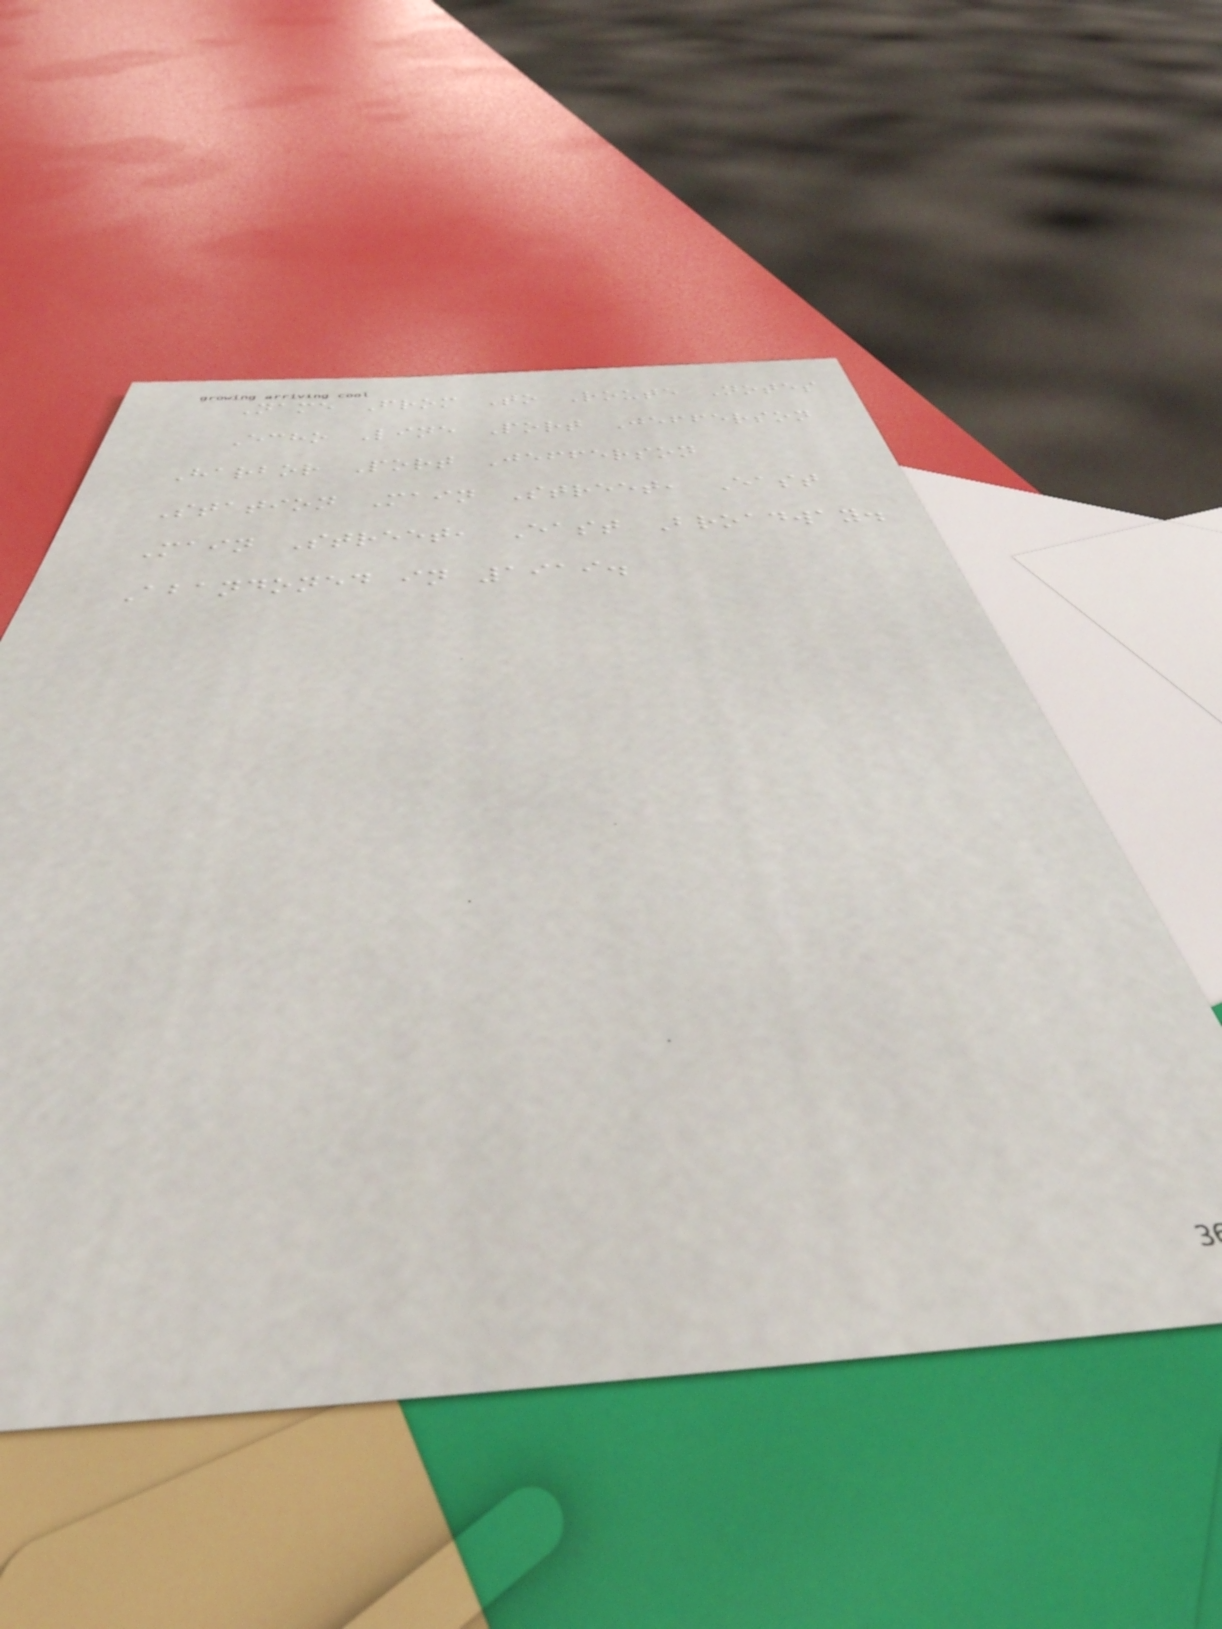Name From To Route Notes
Echo Line Port Jefferson
Harbor Port Jefferson
Station Main Street, East
Main Street, East Broadway.
Abandoned in 1919.
